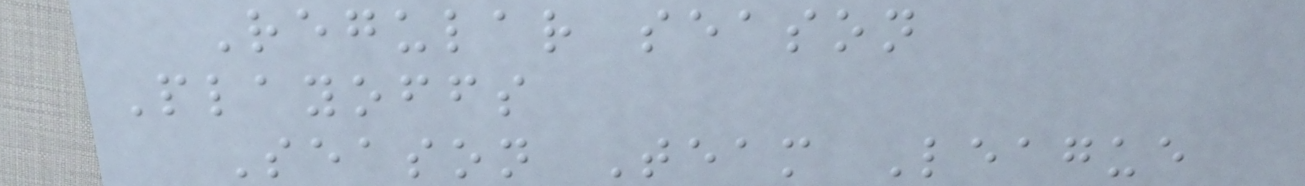Regular season
Playoffs
Season Team League
